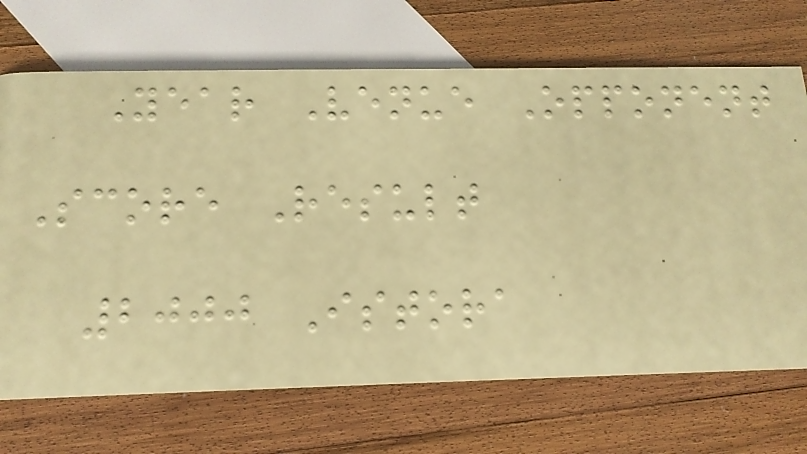Year Venue Opponent
Score Result
2000 Istora
